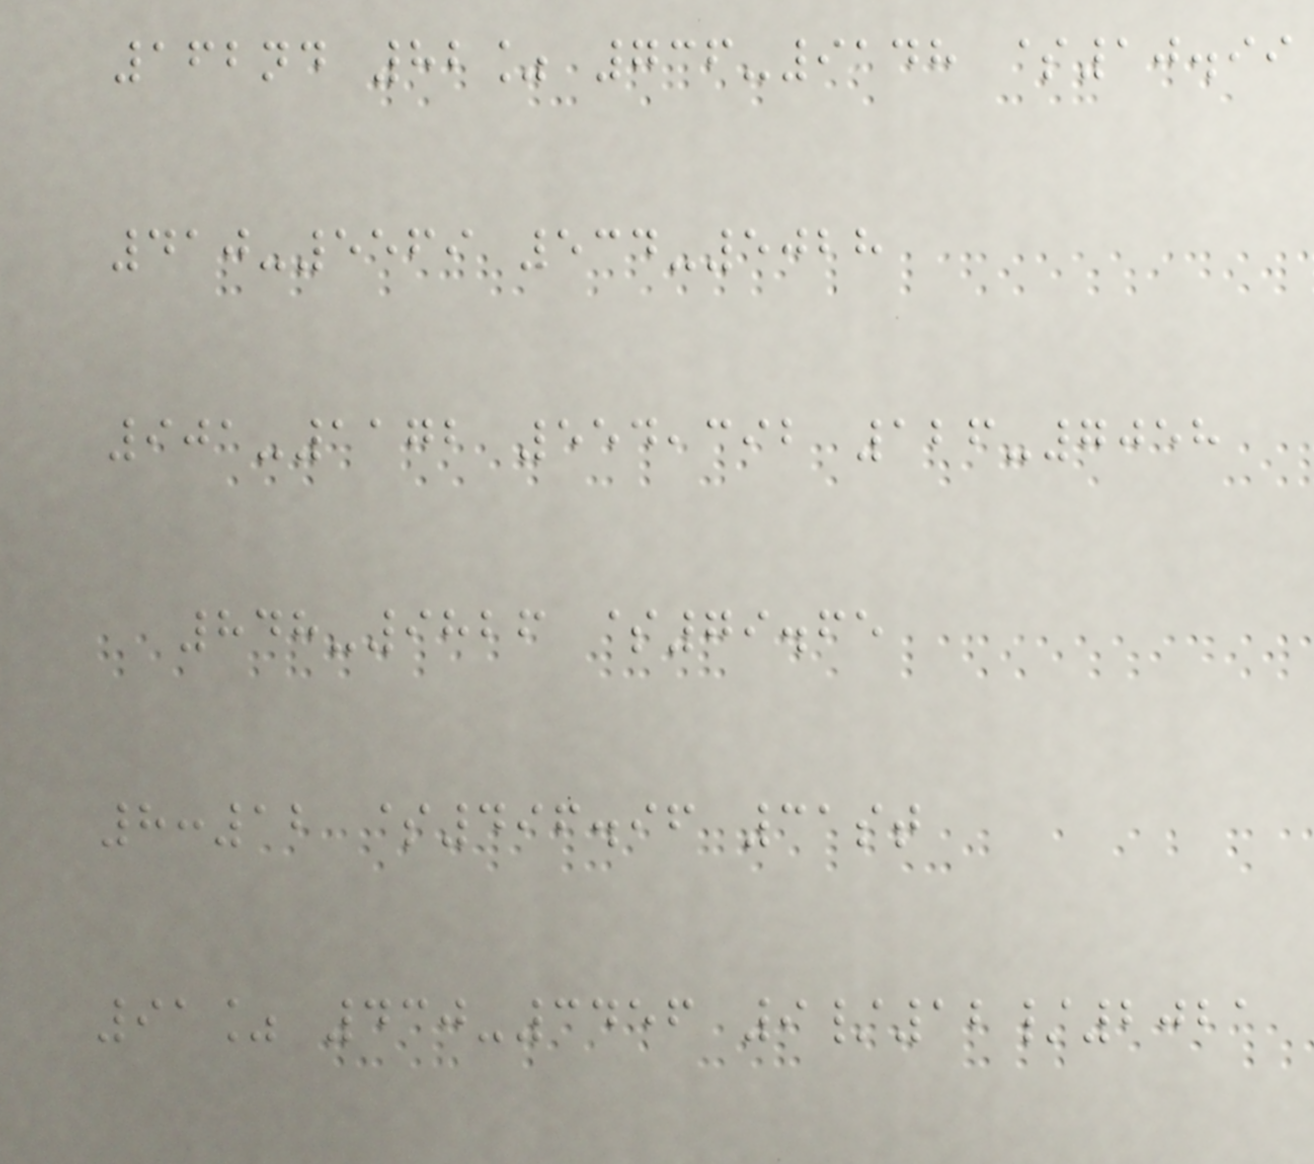162nd 82% 736-9148 $10.99
410-5569 534-5028
901-1172 554,392 126-7058
848-9826 $79.65
8:12 $496.96 31st
91% 430-3456 9/12/2021
